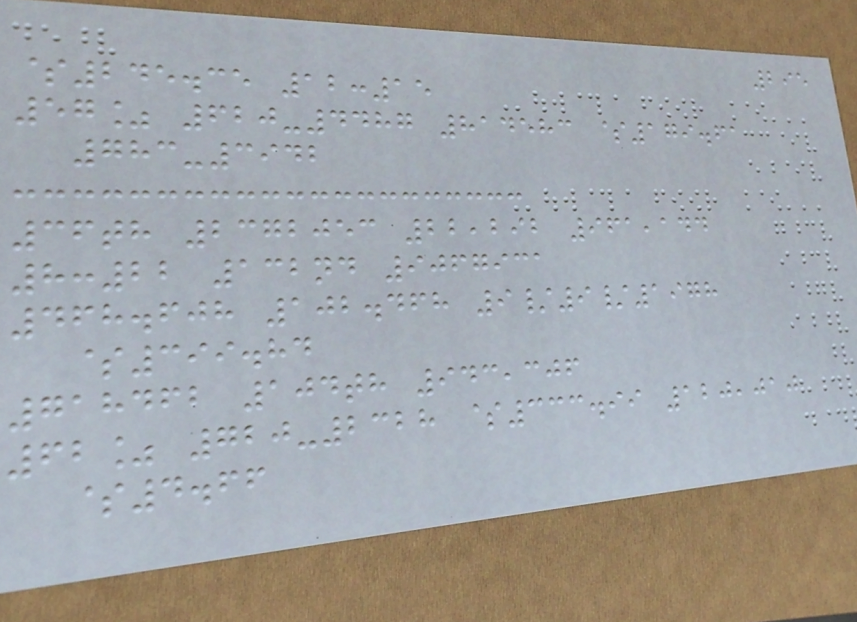295
$245.35 12:15
57% 620-4487 814583 $179.61
783-3942
36th 2372053 22,292 961,144
8:22 132nd 9067931
468.608 102.468 9/9/1978
$399.84
718462 104th 943,306
62% 720-2328 $333.99 120,010
$4.66
